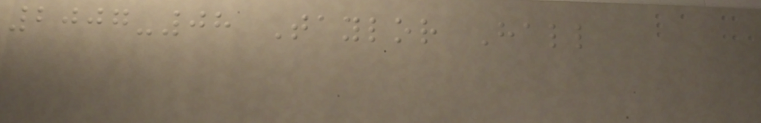2007-08 Taylor Hall
